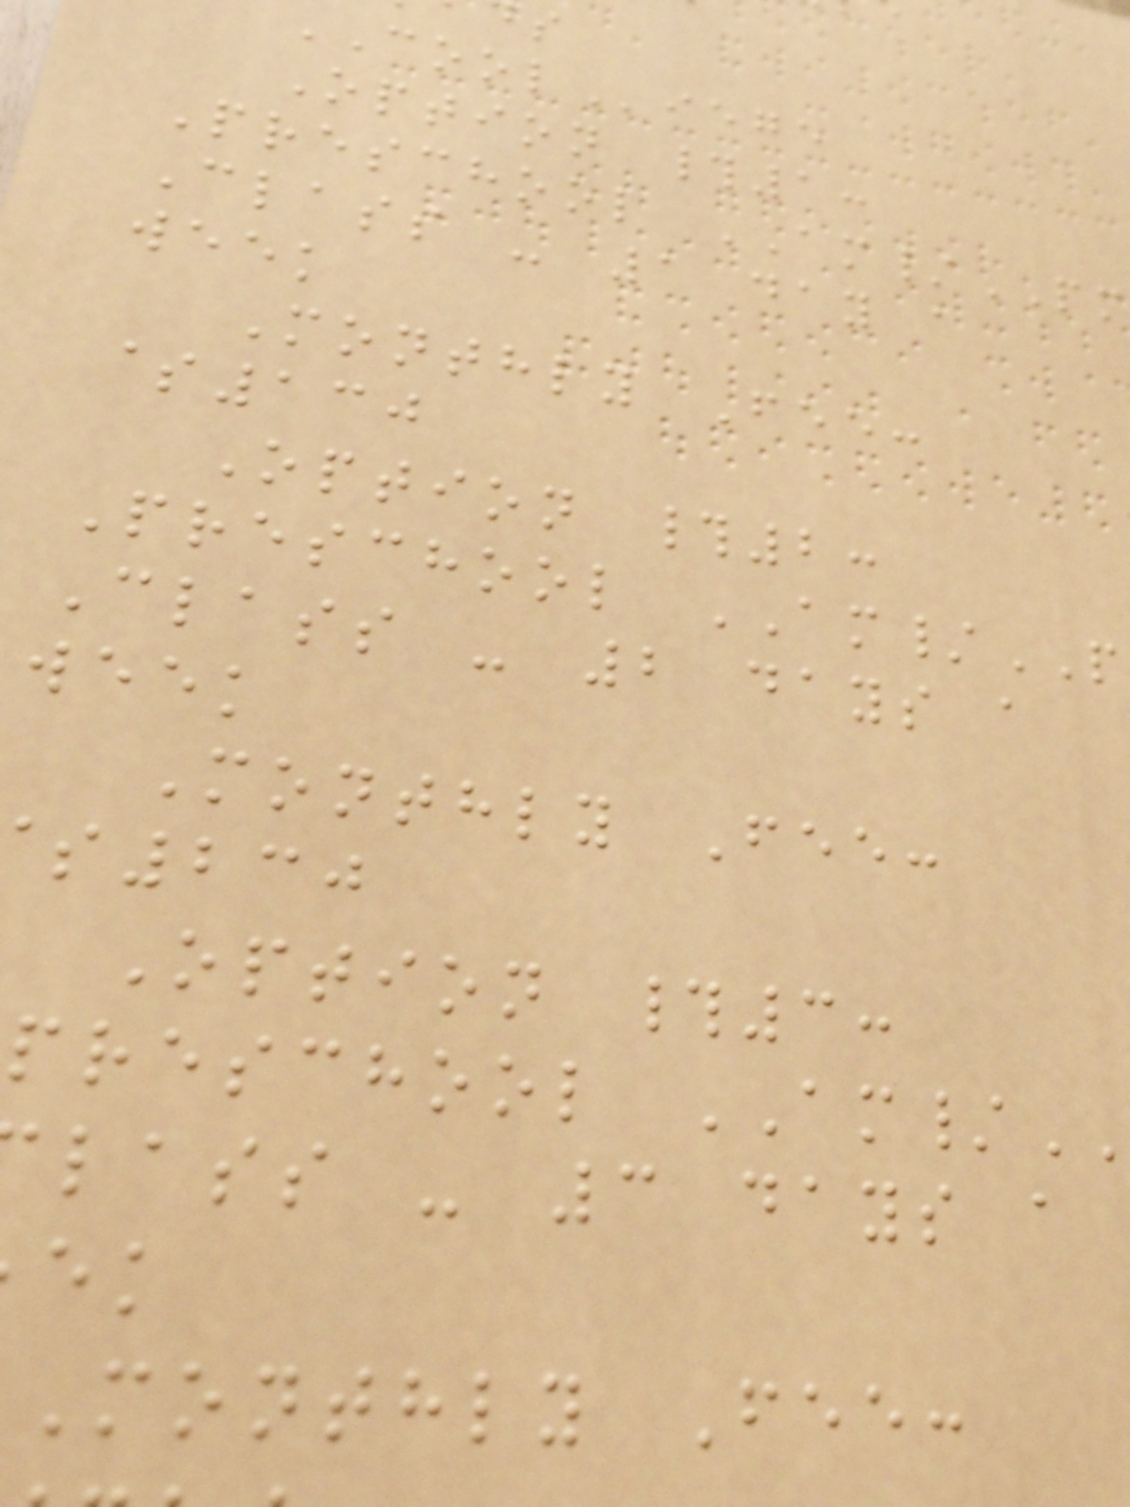iege
Option #1:
Preschool AM/PM
Class - 1 day a
week
Monthly Fee:
$130
Option #2:
Preschool AM/
Class - 2 days a
week
Monthly Fee:
230
Option #3:
preschool AM/
lass - 3 days a
Monthly Fee:
